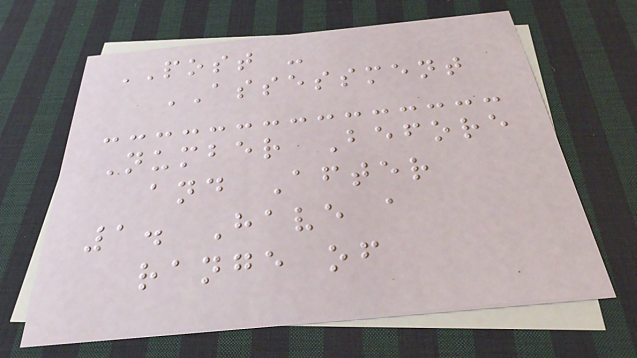POST -
ASSESSMENT
Number Before
and After
1. Have a
range of
